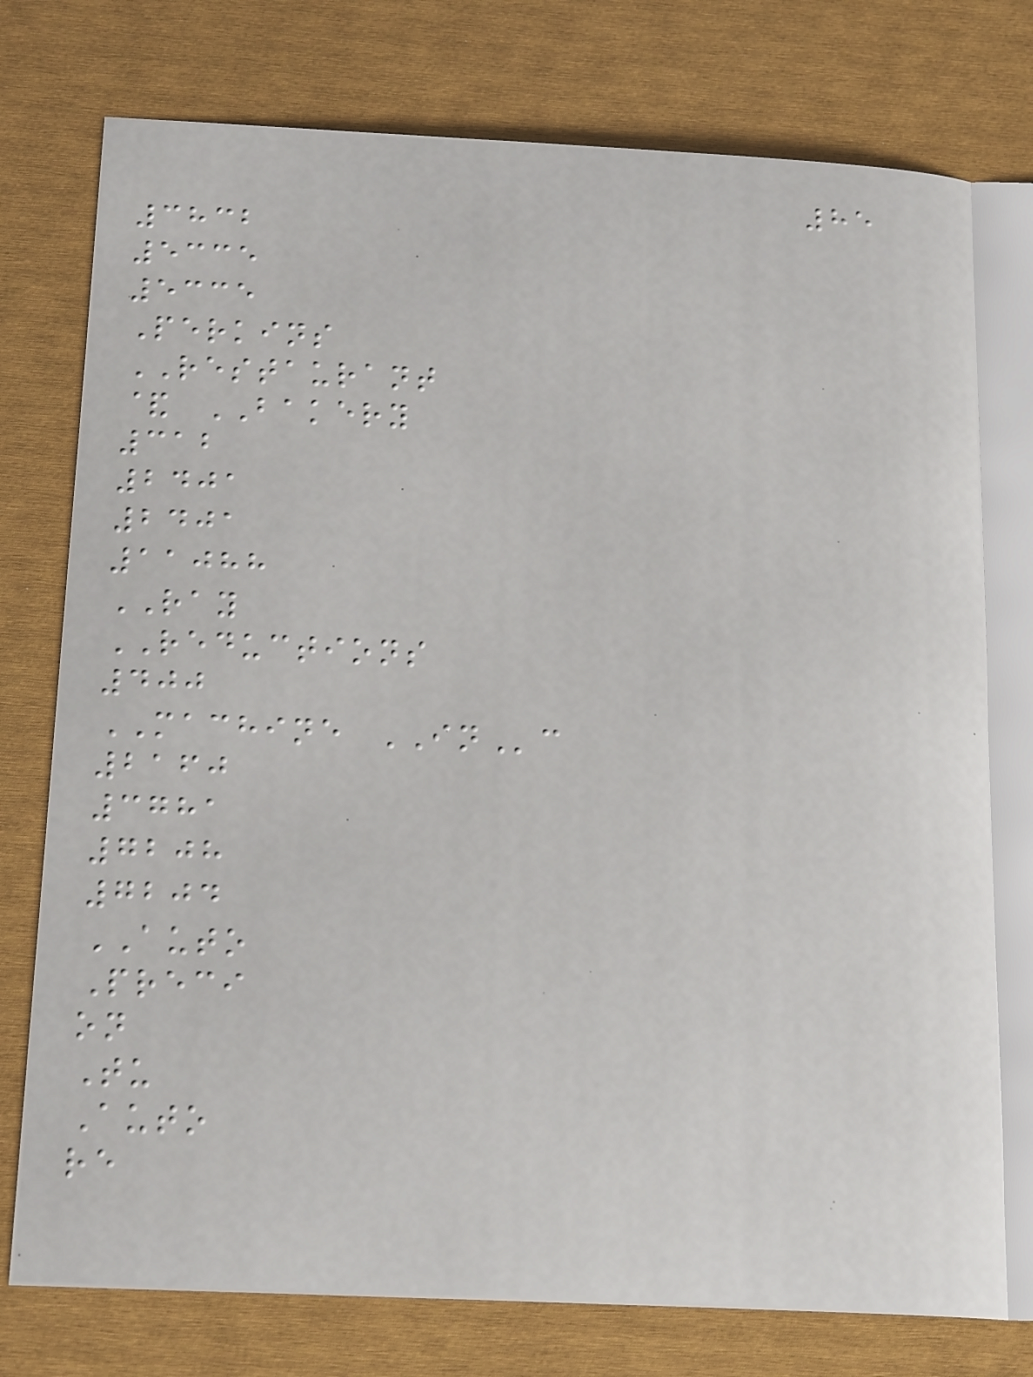85
3832
5335
5335
Perkins
RESTAURANT
& BAKERY
312
2401
2401
11088
RAY
REDUCTIONS
400
MACHINE INc
2160
3781
7208
7204
AUTO
Preci
on
Tu
Auto
re
